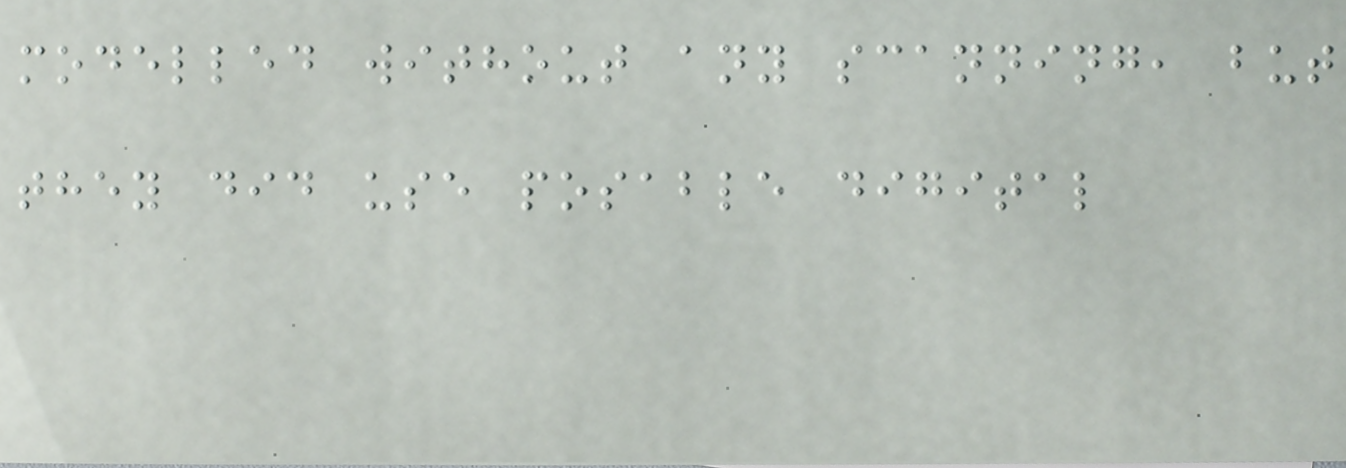modelled without any scanning, but
they did use posable digital
